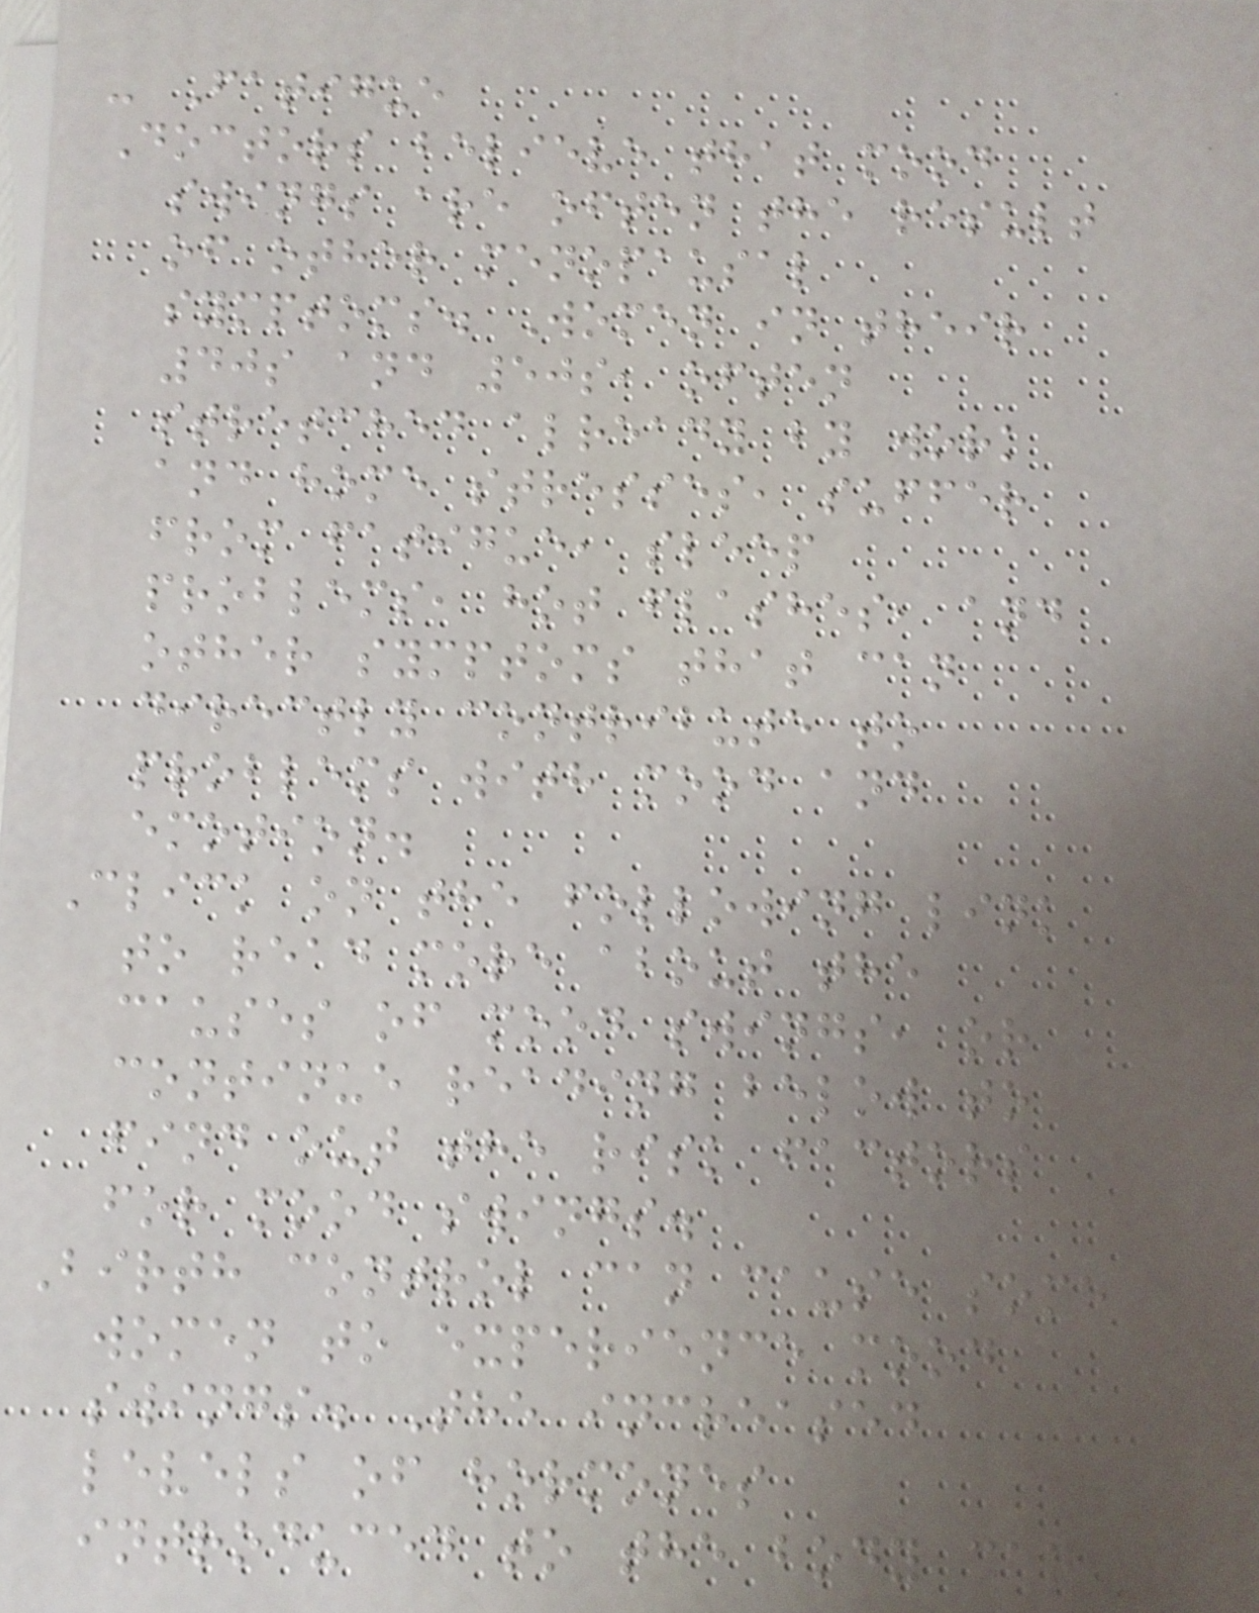- Fatigue
Doctors believe that mood
swings are often the result
of other menopausal
symptoms. Women in their
40s and 50s, often
stretched already by work
and home stresses, suffer
from fatigue, sleep
problems, hot flashes, and
other symptoms that can
directly contribute to
problems with mood and
emotion.
Click on the following link
to read more about the
causes of mood swings, or
continue reading below to
find out the risk factors
for mood swings.
Birth control can cause some
women to experience mood
swings. The increased
levels of hormones
introduced to the body can
